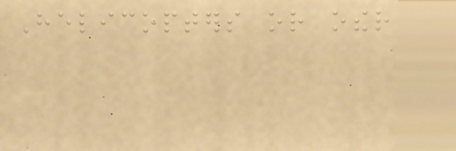Helicopters or other
